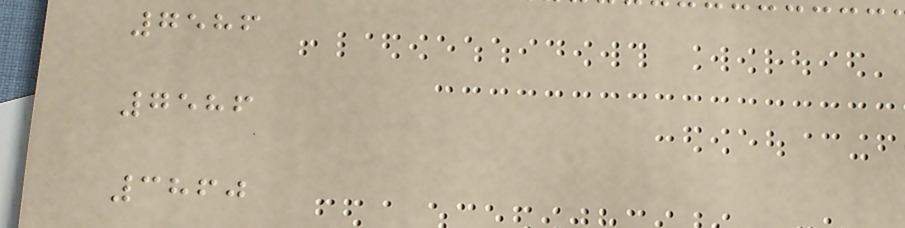7586
7586
3860
